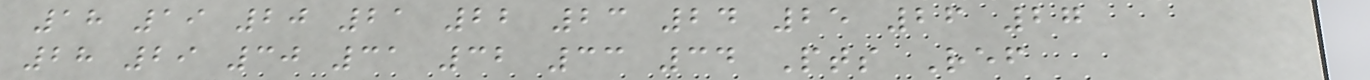18 19 20 21 22 23 24 25 26 27
28 29 30 31 32 33 34 Pts Ref
